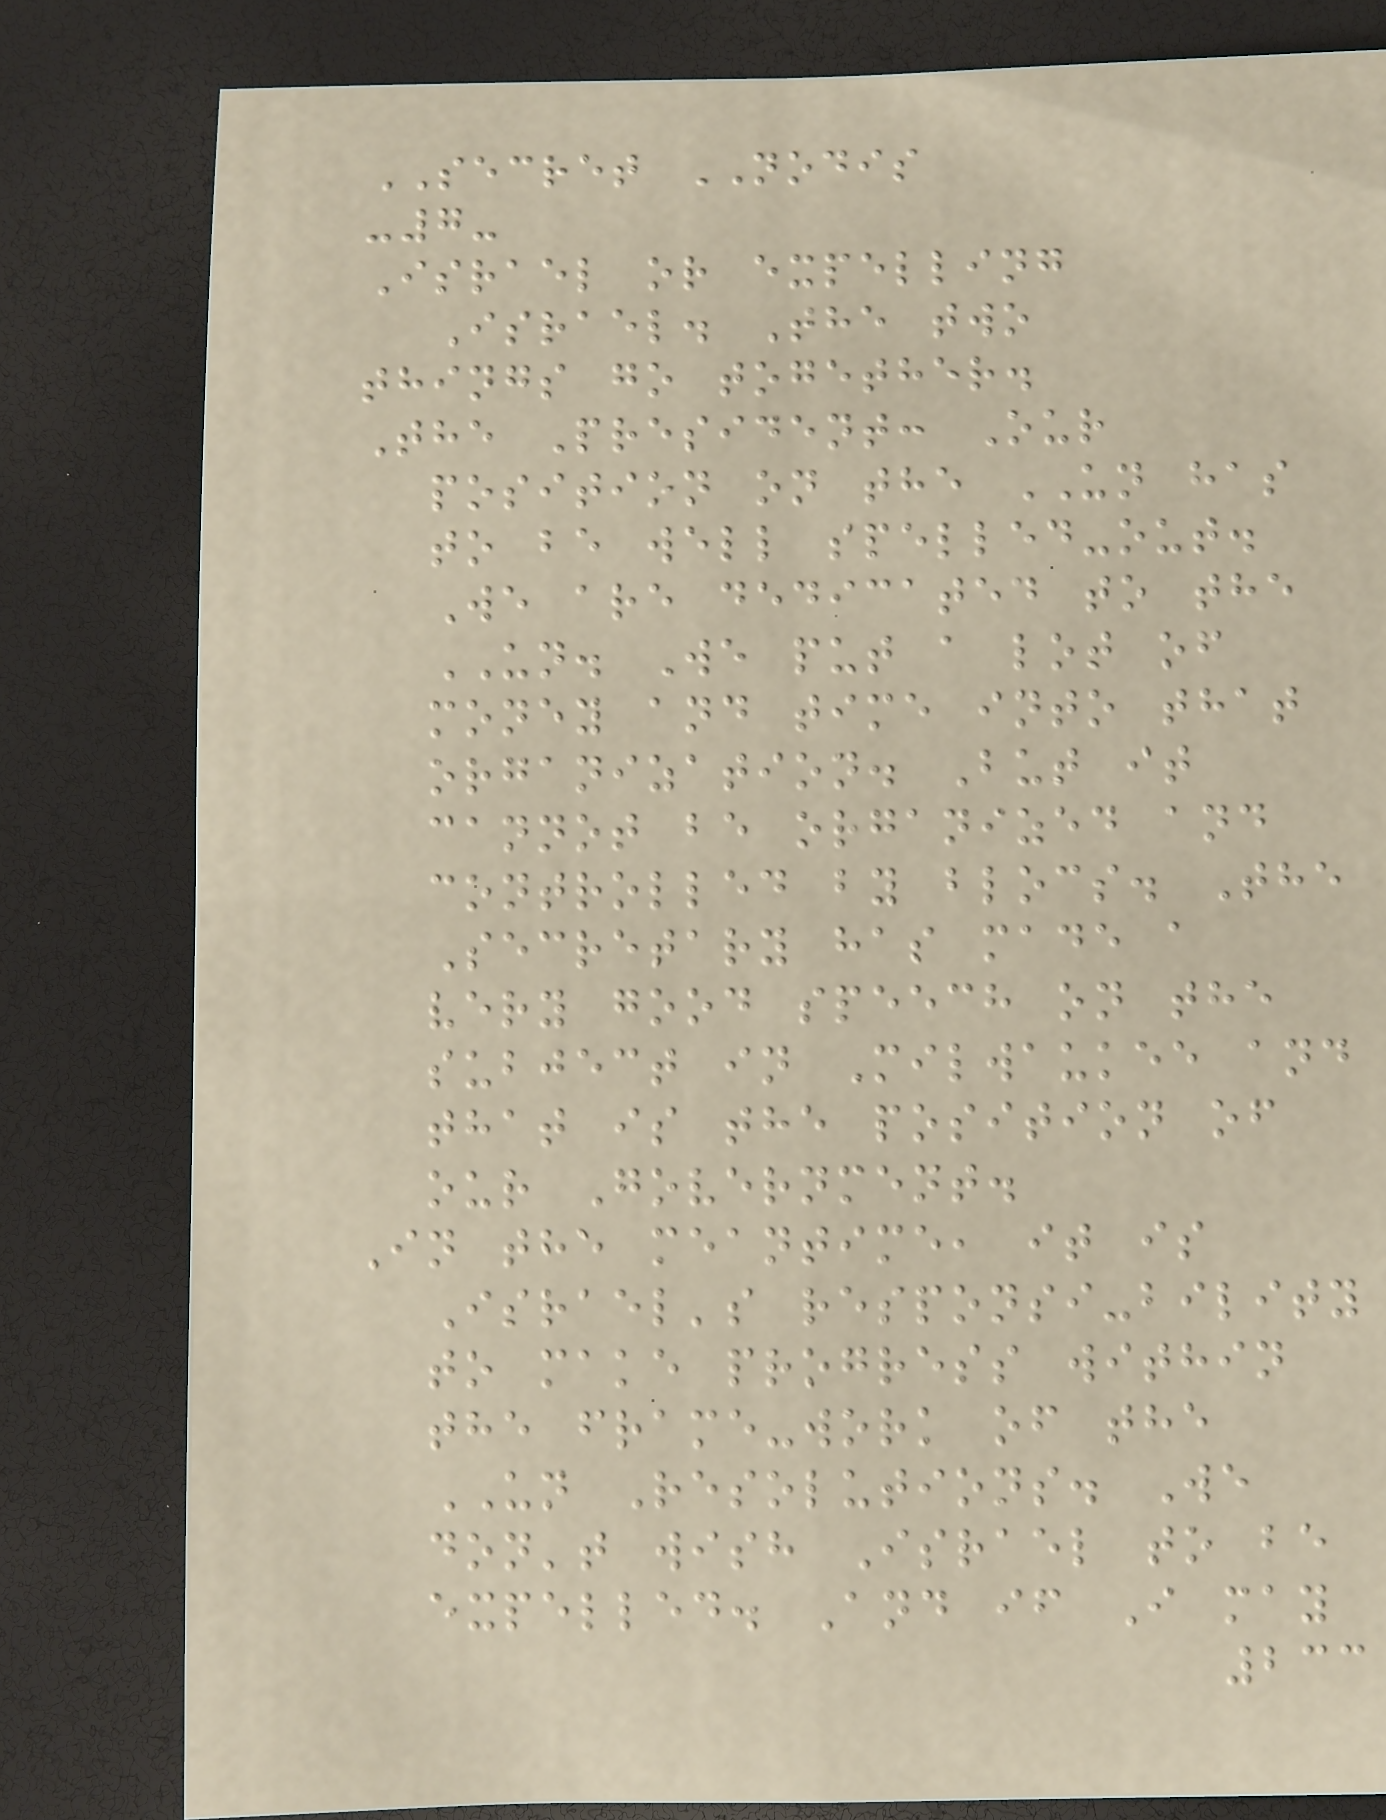SECRET NODIS
-7-
Israel or expelling
Israel. The two
things go together.
The President: Our
position on the UN has
to be well spelled-out.
We are dedicated to the
UN. We put a lot of
money and time into that
organization. But it
cannot be organized and
controlled by blocs. The
Secretary has made a
very good speech on the
subject in Milwaukee and
that is the position of
our Government.
In the meantime, it is
Israel's responsi-bility
to make progress within
the frame-work of the
UN Resolutions. We
don't wish Israel to be
expelled. And if I may
233
